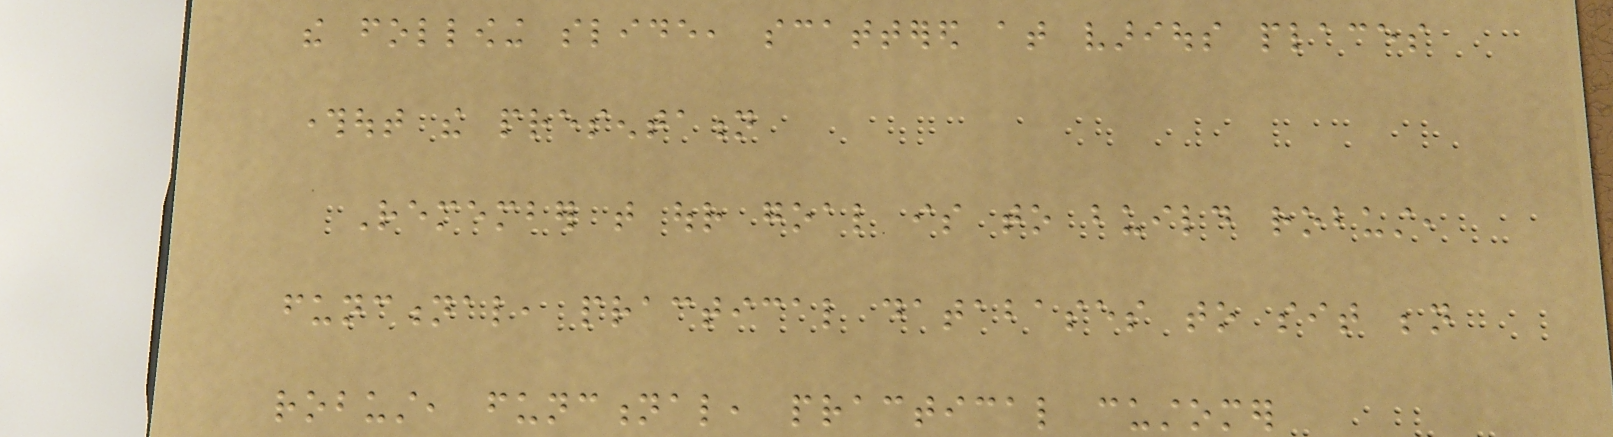the following slide, scattered at various places
throughout the presentation
Remember that our goal is to build robust,
functional, practical databases to sit beneath
robust, functional, practical customer
